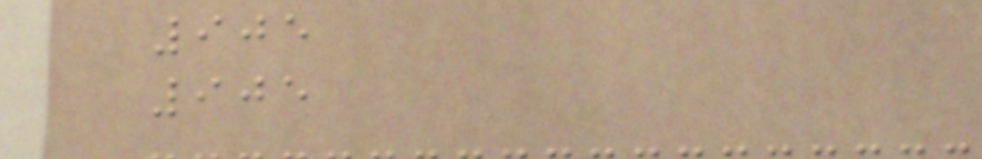905
905
